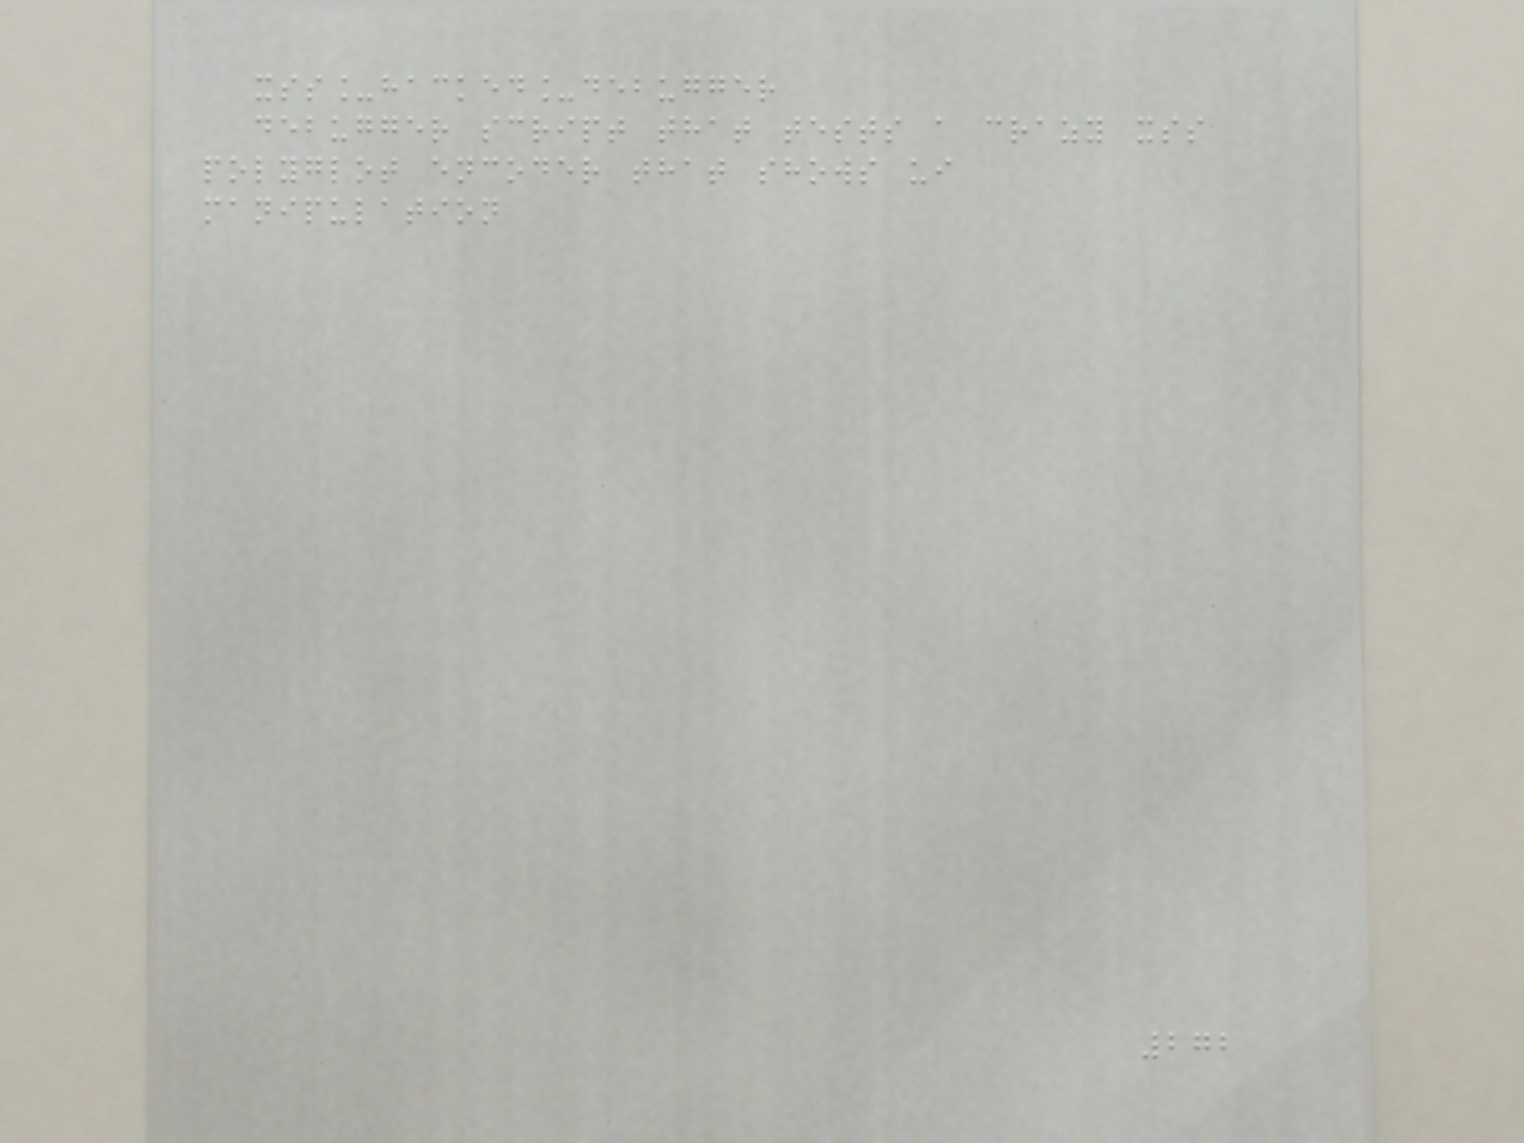xss_hacked_debugger
debugger script that tests a crazy xss
polyglot encoder that shows ui
manipulation
272
